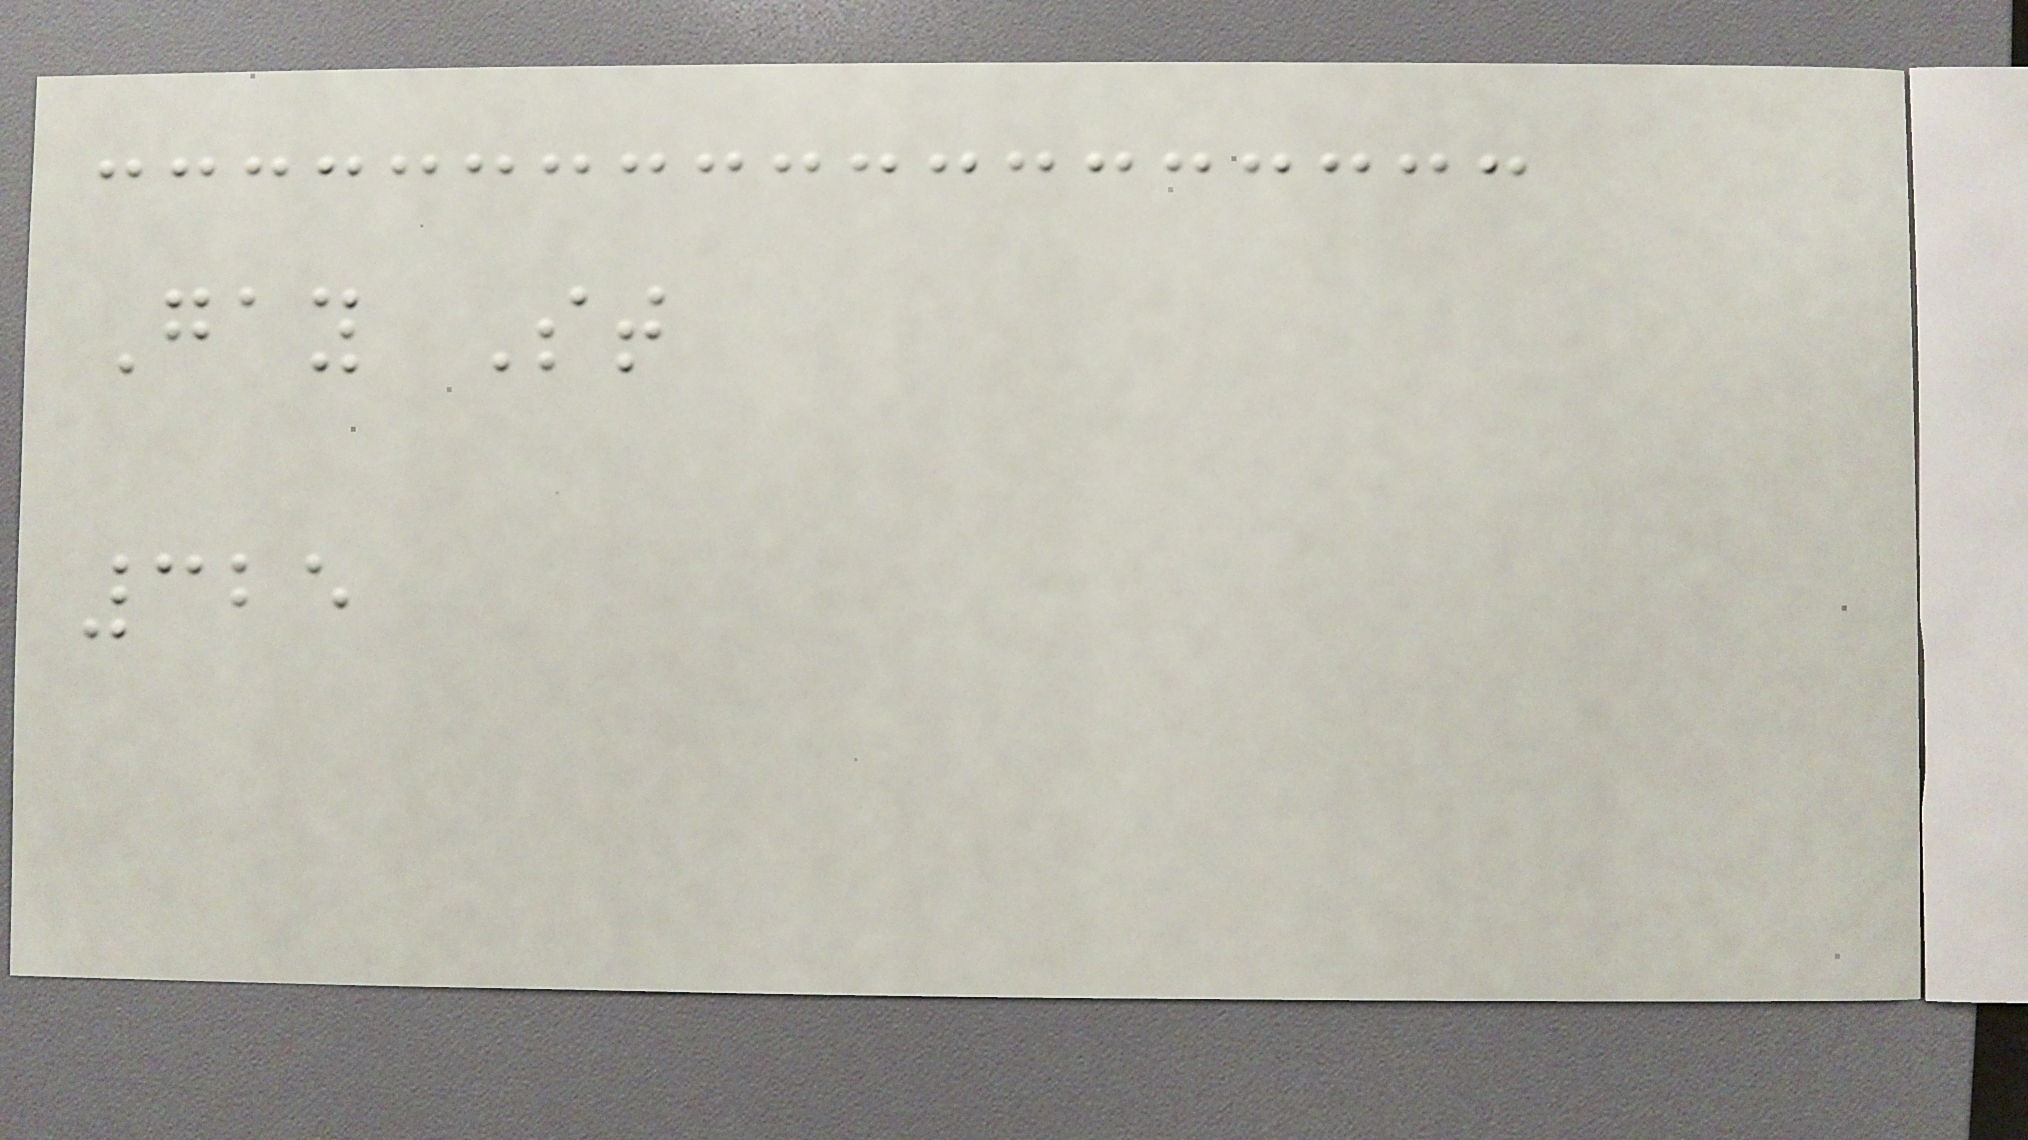Gay St
325
